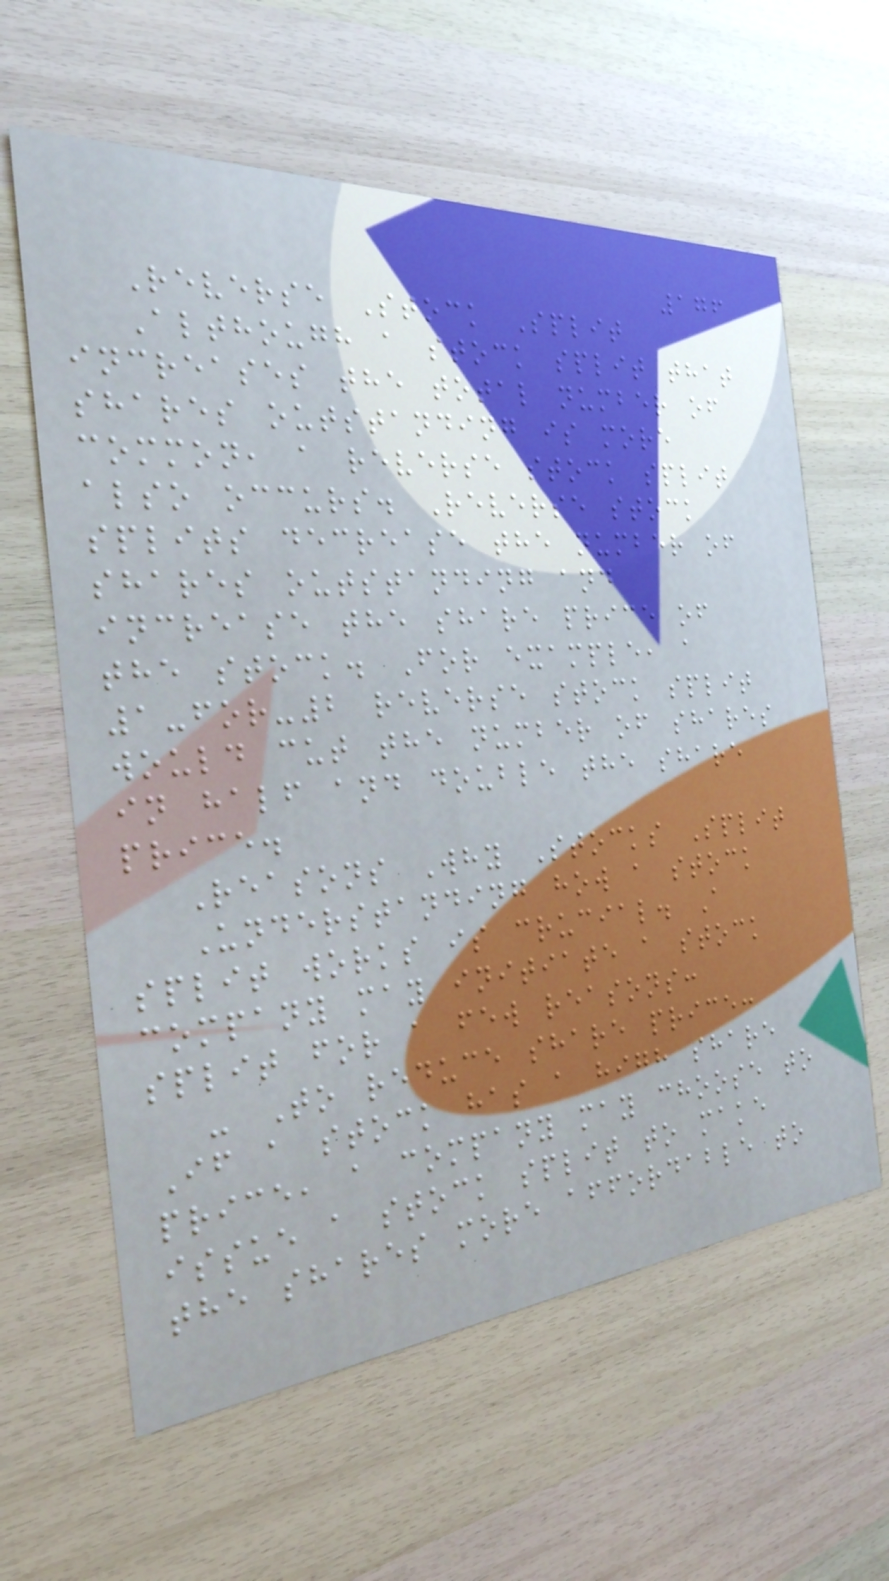176
Reverse Stock Split
Although a stock split that
increases the total number of
shares outstanding is more
common, a reverse stock split
also occurs. Reverse stock
splits decrease the number of
shares outstanding and
increase the share price of
the stock. For example, a
1-for-2 reverse stock split
would cut the number of shares
in half and double the share
price.
Reasons Why Stocks Split
Understanding how a stock
split works is crucial. A
company may initiate a stock
split for a few reasons:
- To reduce share price:
If a stock has a high share
price, a company may choose to
issue a stock split to make
the shares more affordable to
